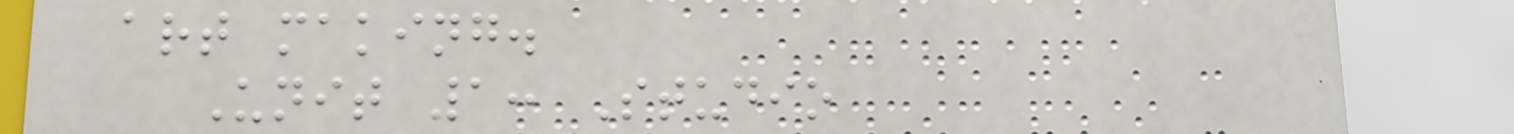art making.
Unit 1: Studio
